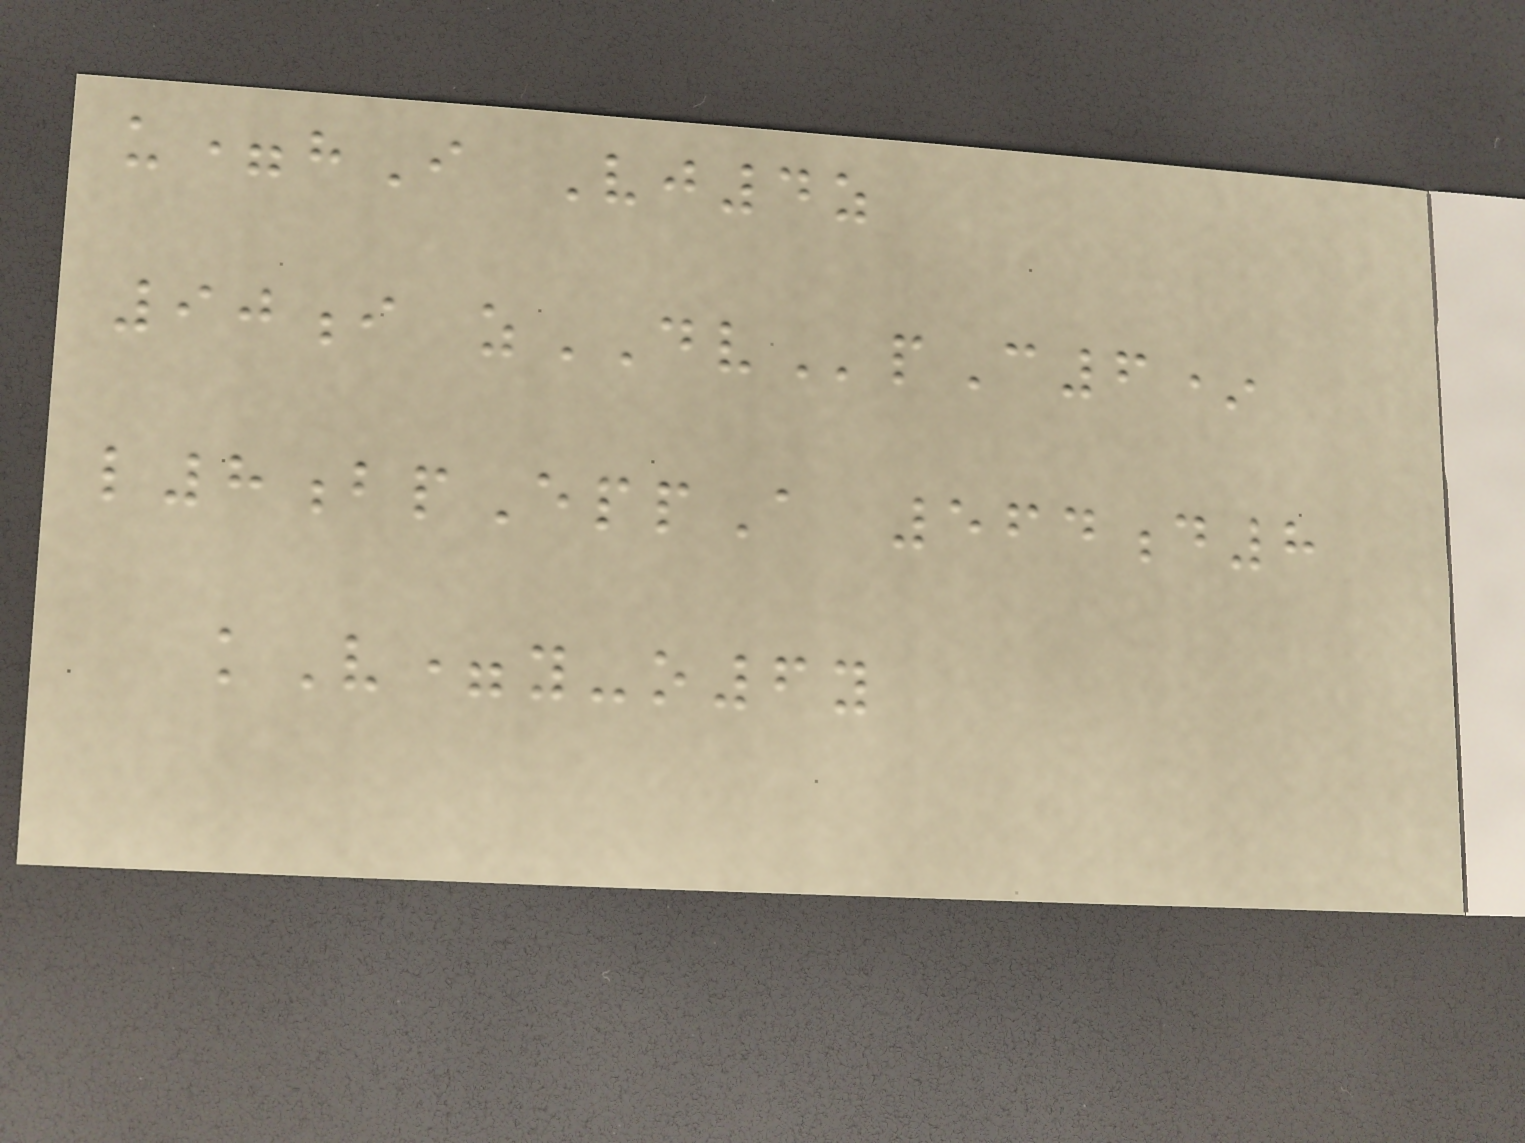u=hI Vj4z
90i zDVpC6*
l8bpEppA 564d8
kV=y-o6y
